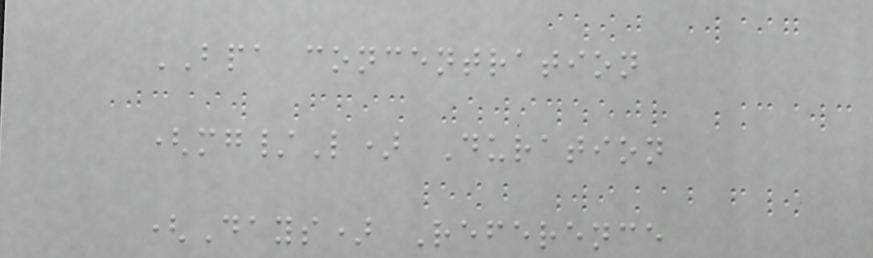BPA concentration
(mg/L) Duration
(Days) Reference
